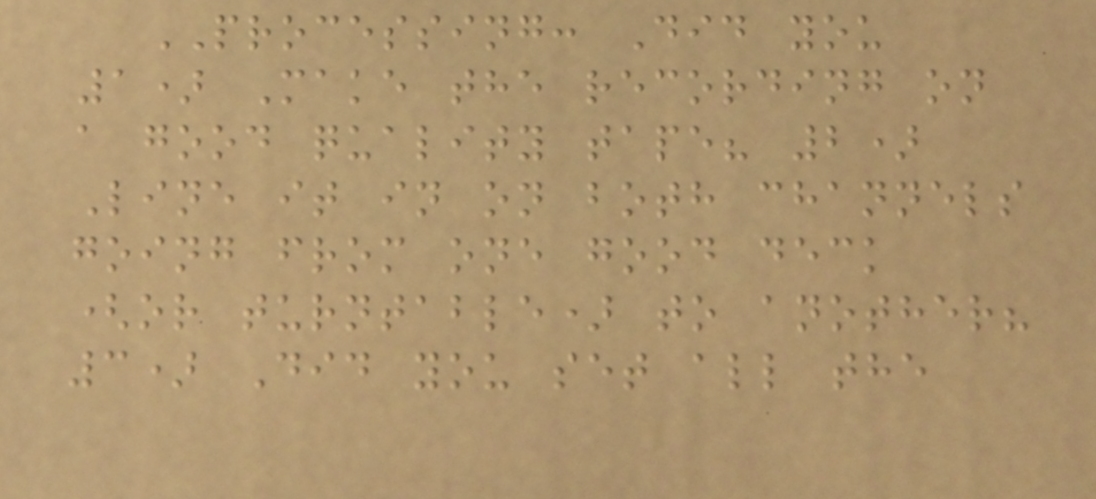PROCESSING: Did you
1) Make the recording on
a good quality tape? 2)
Line it in on both channels
going from one good deck
(or turntable) to another?
3) Did you set all the
